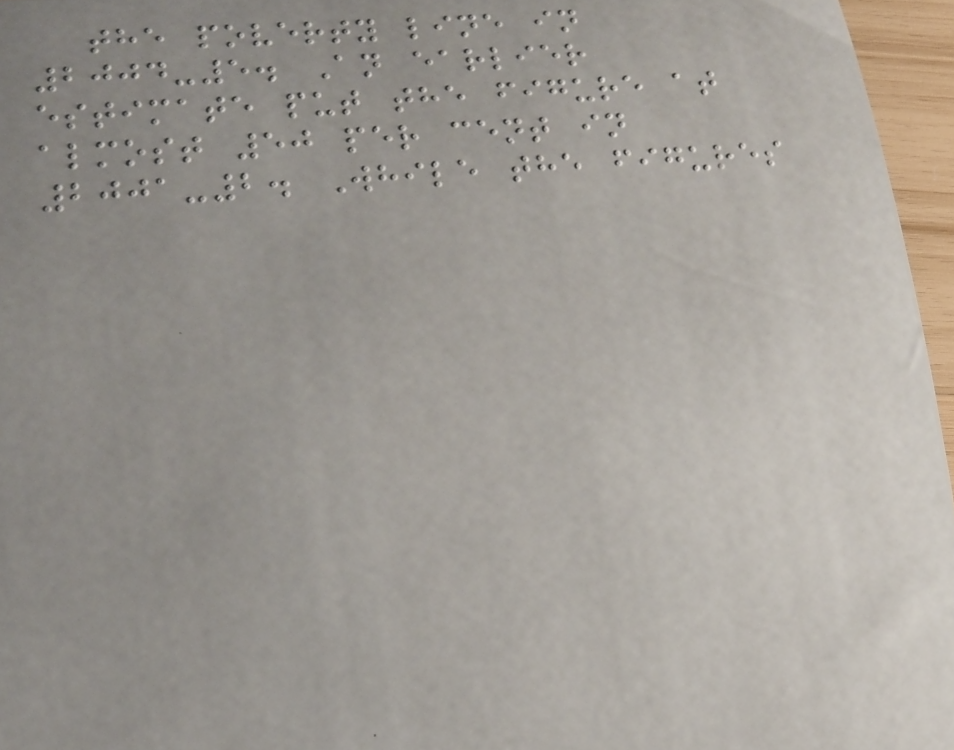the poverty line in
2004-5. An earlier
estimate put the figure at
almost 50 per cent in
2001-2. While the figures
